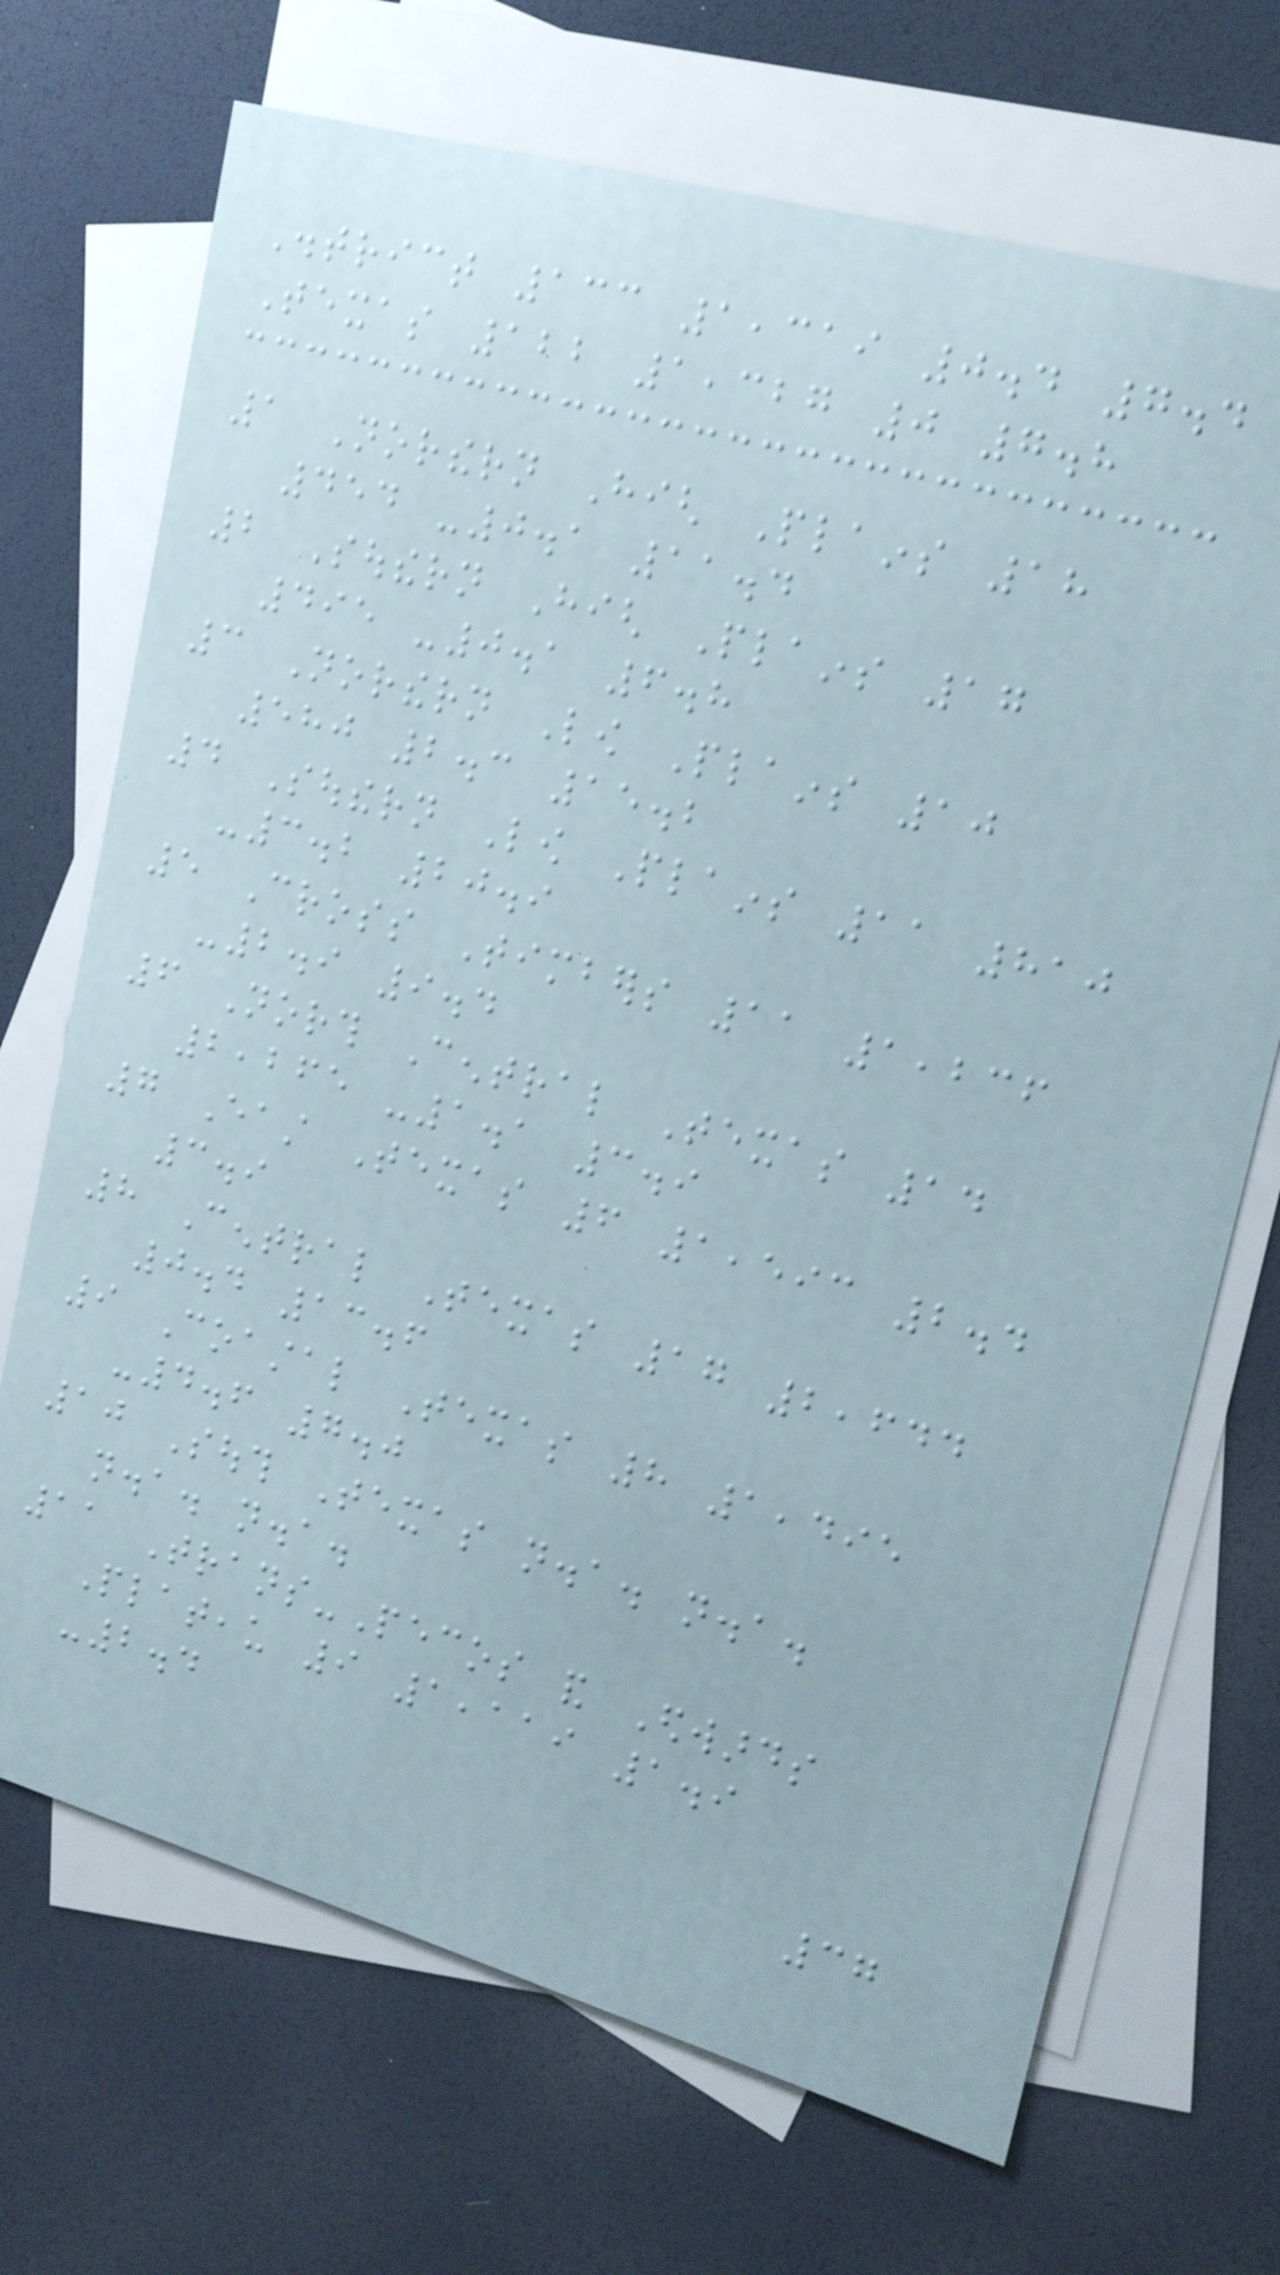District 133 1,319 0.4 7.4
Texas 122 1,327 0 7.8
1 Northern High Plains 18
454 -0.1 11.4
2 Southern High Plains 17
495 -0.1 6.8
3 Northern Low Plains 10
580 2.3 15.2
4 Southern Low Plains 11 810
-3.2 20.9
5 Cross Timbers 11 1,236
-2.9 9.4
6 North Central Texas 14
2,265 -1.1 3.9
7 East Texas 6 1,593 2.4
3.9
8 Central Texas 17 2,644
0.4 13.6
9 Coastal Texas 8 1,495
-4.6 7.0
10 South Texas n.a. n.a.
n.a. n.a.
11 Trans-Pecos and Edwards
Plateau 9 1,119 1.9
-2.4
37
